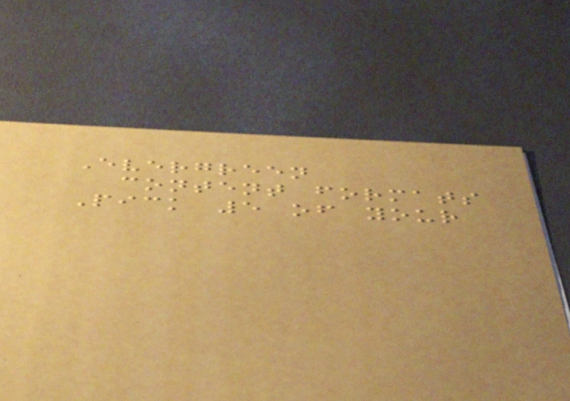Evergreen
content formats
Pick 5 of your
